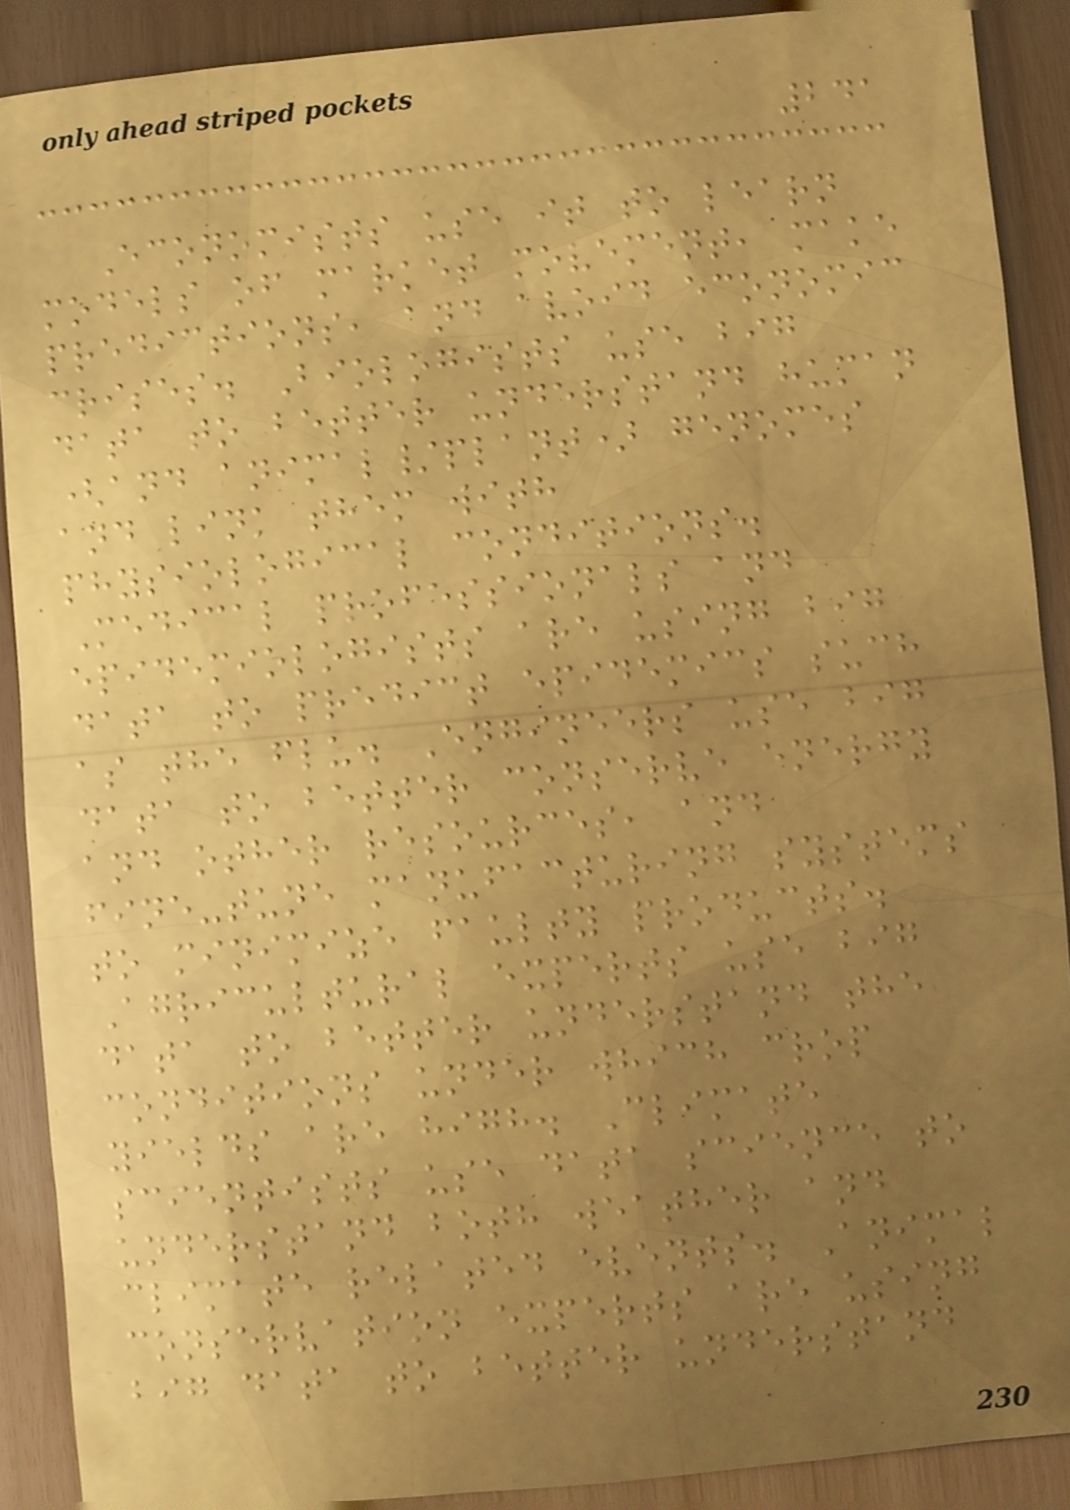241
Economists use it to learn
models of market movement, make
predictions, and avoid economic
crises. Biologists use big
data to better understand human
(and animal/plant) genomes
and link them with
physiological conditions.
Medical professionals and
epidemiologists are using big
data to predict epidemics such
as the flu. Engineers use big
data to better conserve energy
and other resources, and
fine-tune manufacturing systems
to minimize faulty products.
Agricultural experts use big
data to better understand the
conditions under which crop
yields are high. Climate
scientists use data science to
understand both weather and
climate related events. Animal
conservation experts are using
big data to better understand
